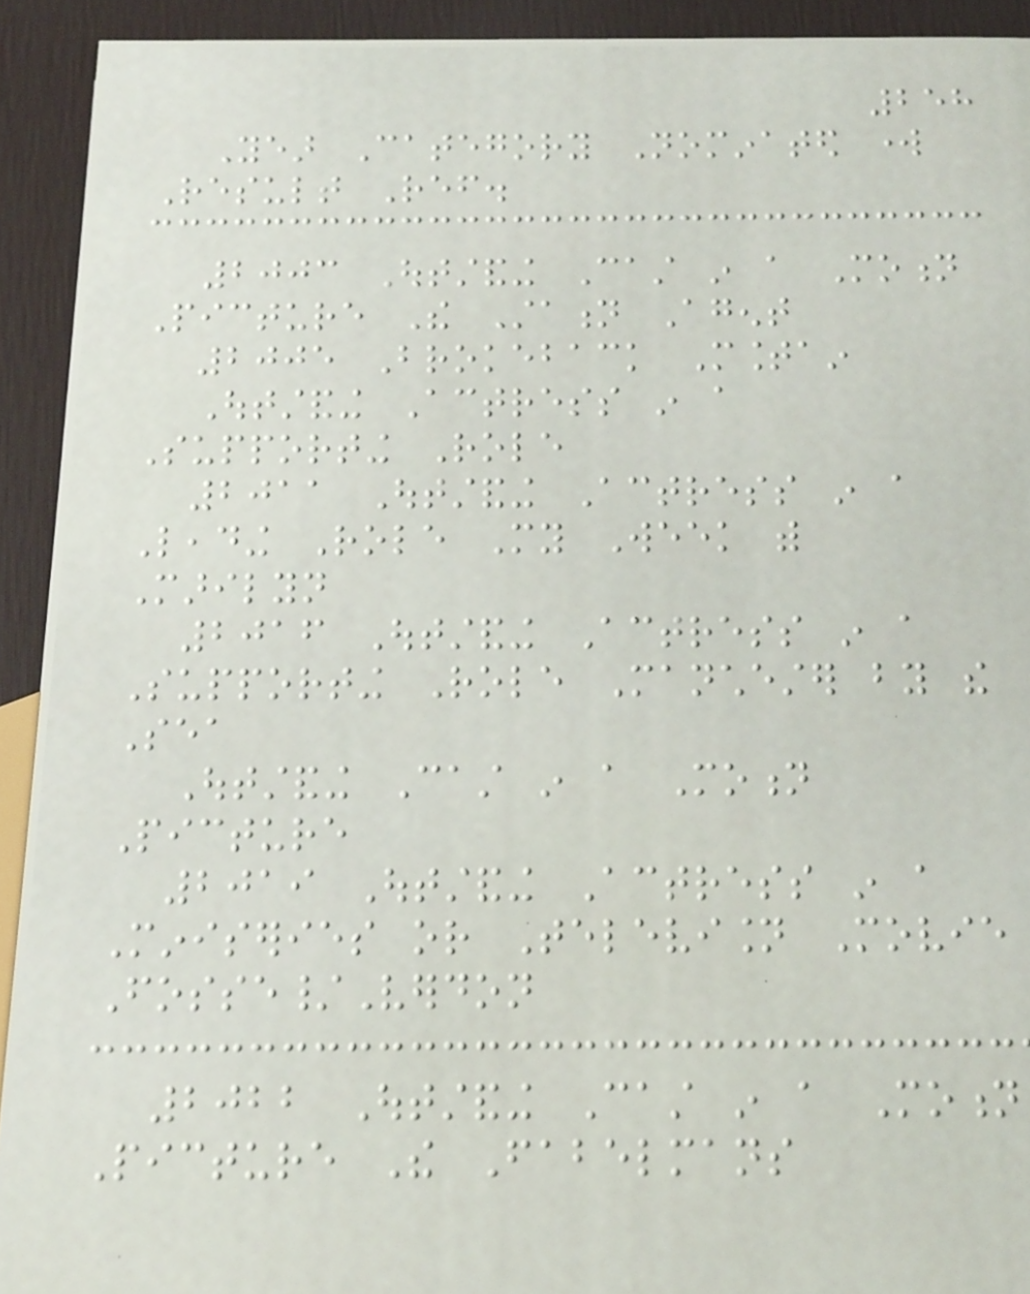258
Year Category Nominated work
Result Ref.
2003 Outstanding Cast in a Motion
Picture The Station Agent
2005 Brokeback Mountain
Outstanding Actress in a
Supporting Role
2011 Outstanding Actress in a
Leading Role My Week with
Marilyn
2016 Outstanding Actress in a
Supporting Role Manchester by the
Sea
Outstanding Cast in a Motion
Picture
2019 Outstanding Actress in a
Miniseries or Television Movie
Fosse/Verdon
2022 Outstanding Cast in a Motion
Picture The Fabelmans
